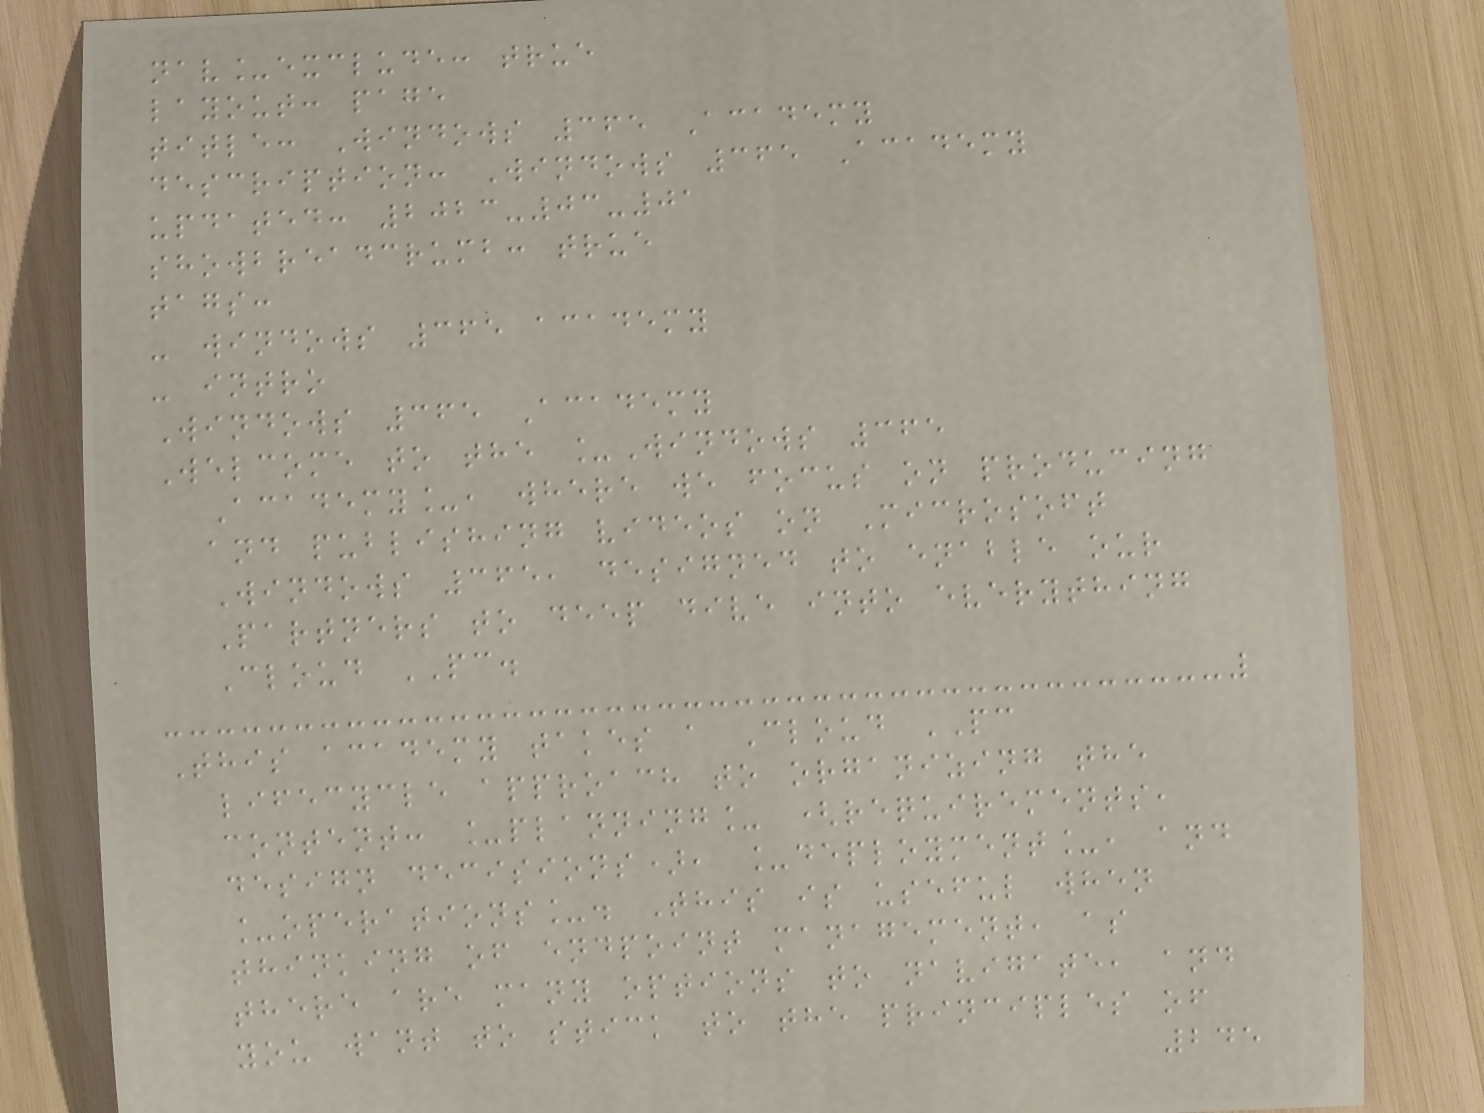nav_exclude: true
layout: page
title: Windows 365 Academy
description: Windows 365 Academy
updated: 2023-03-01
showbreadcrumb: true
tags:
- windows 365 academy
- intro
Windows 365 Academy
Welcome to the _Windows 365
Academy_, where we focus on producing
and publishing videos on Microsoft
Windows 365, designed to enable our
Partners to deep dive into everything
Cloud PC.
This academy takes a Cloud PC
lifecycle approach to organizing the
content: _planning_ (requirements,
design decisions), _deployment_, and
_operations_. This is useful when
thinking of endpoint management, as
there are many options to navigate, and
you want to stick to the principles of
245
